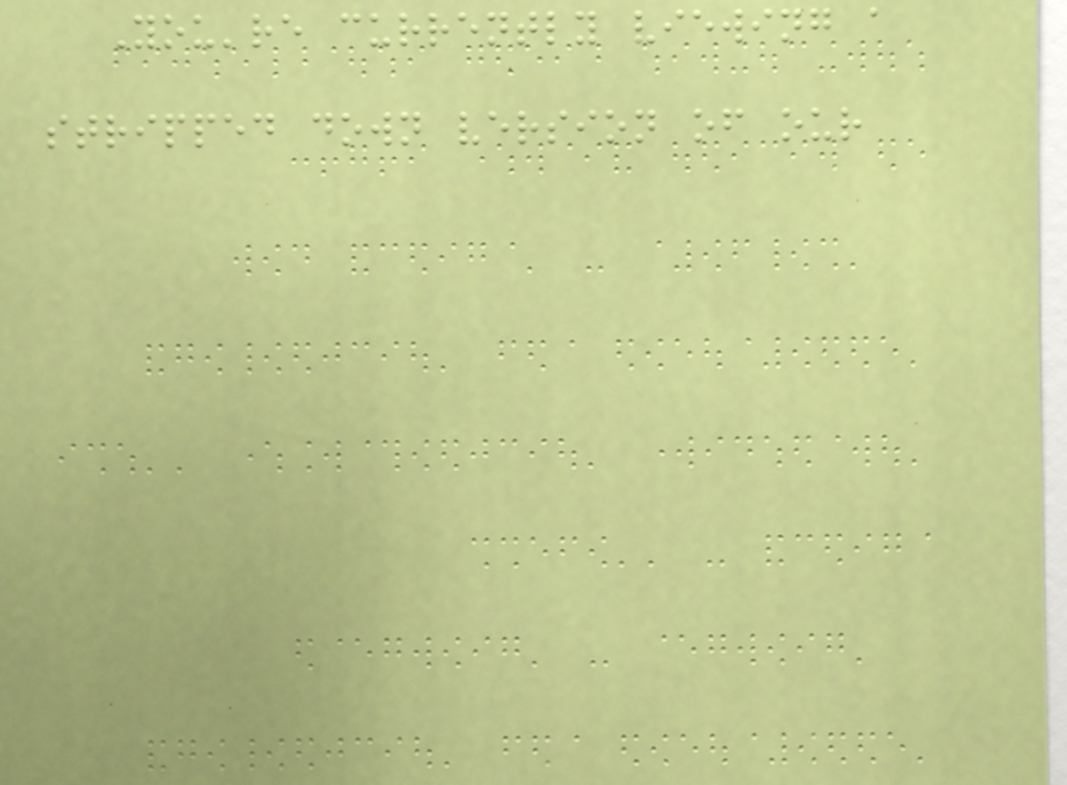You're currently viewing a
stripped down version of our
